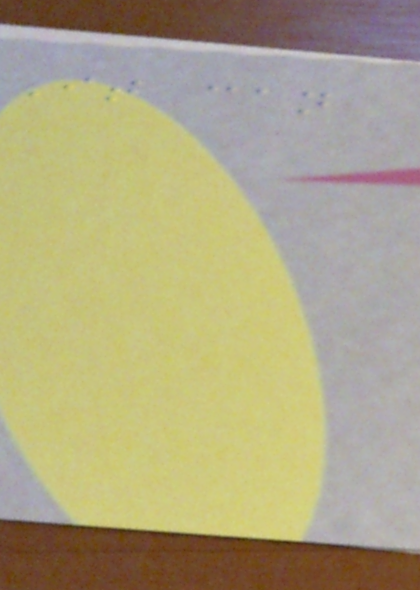It can
